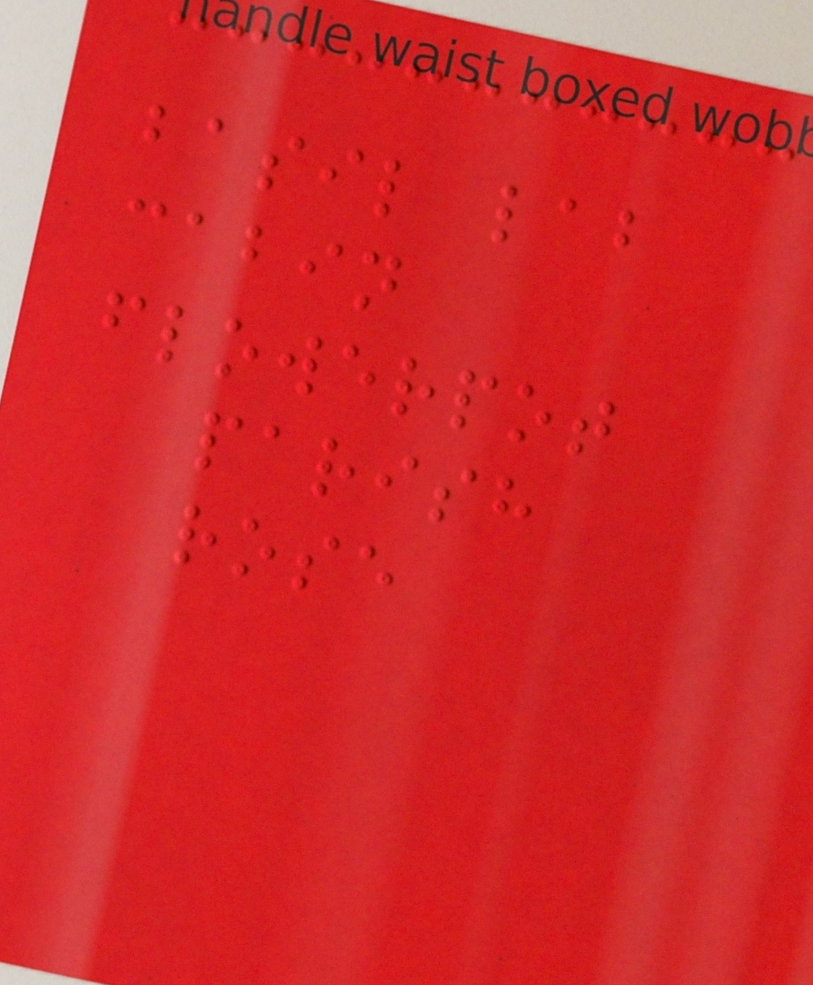basil lab
cabin
flowerpot
parish
rose
